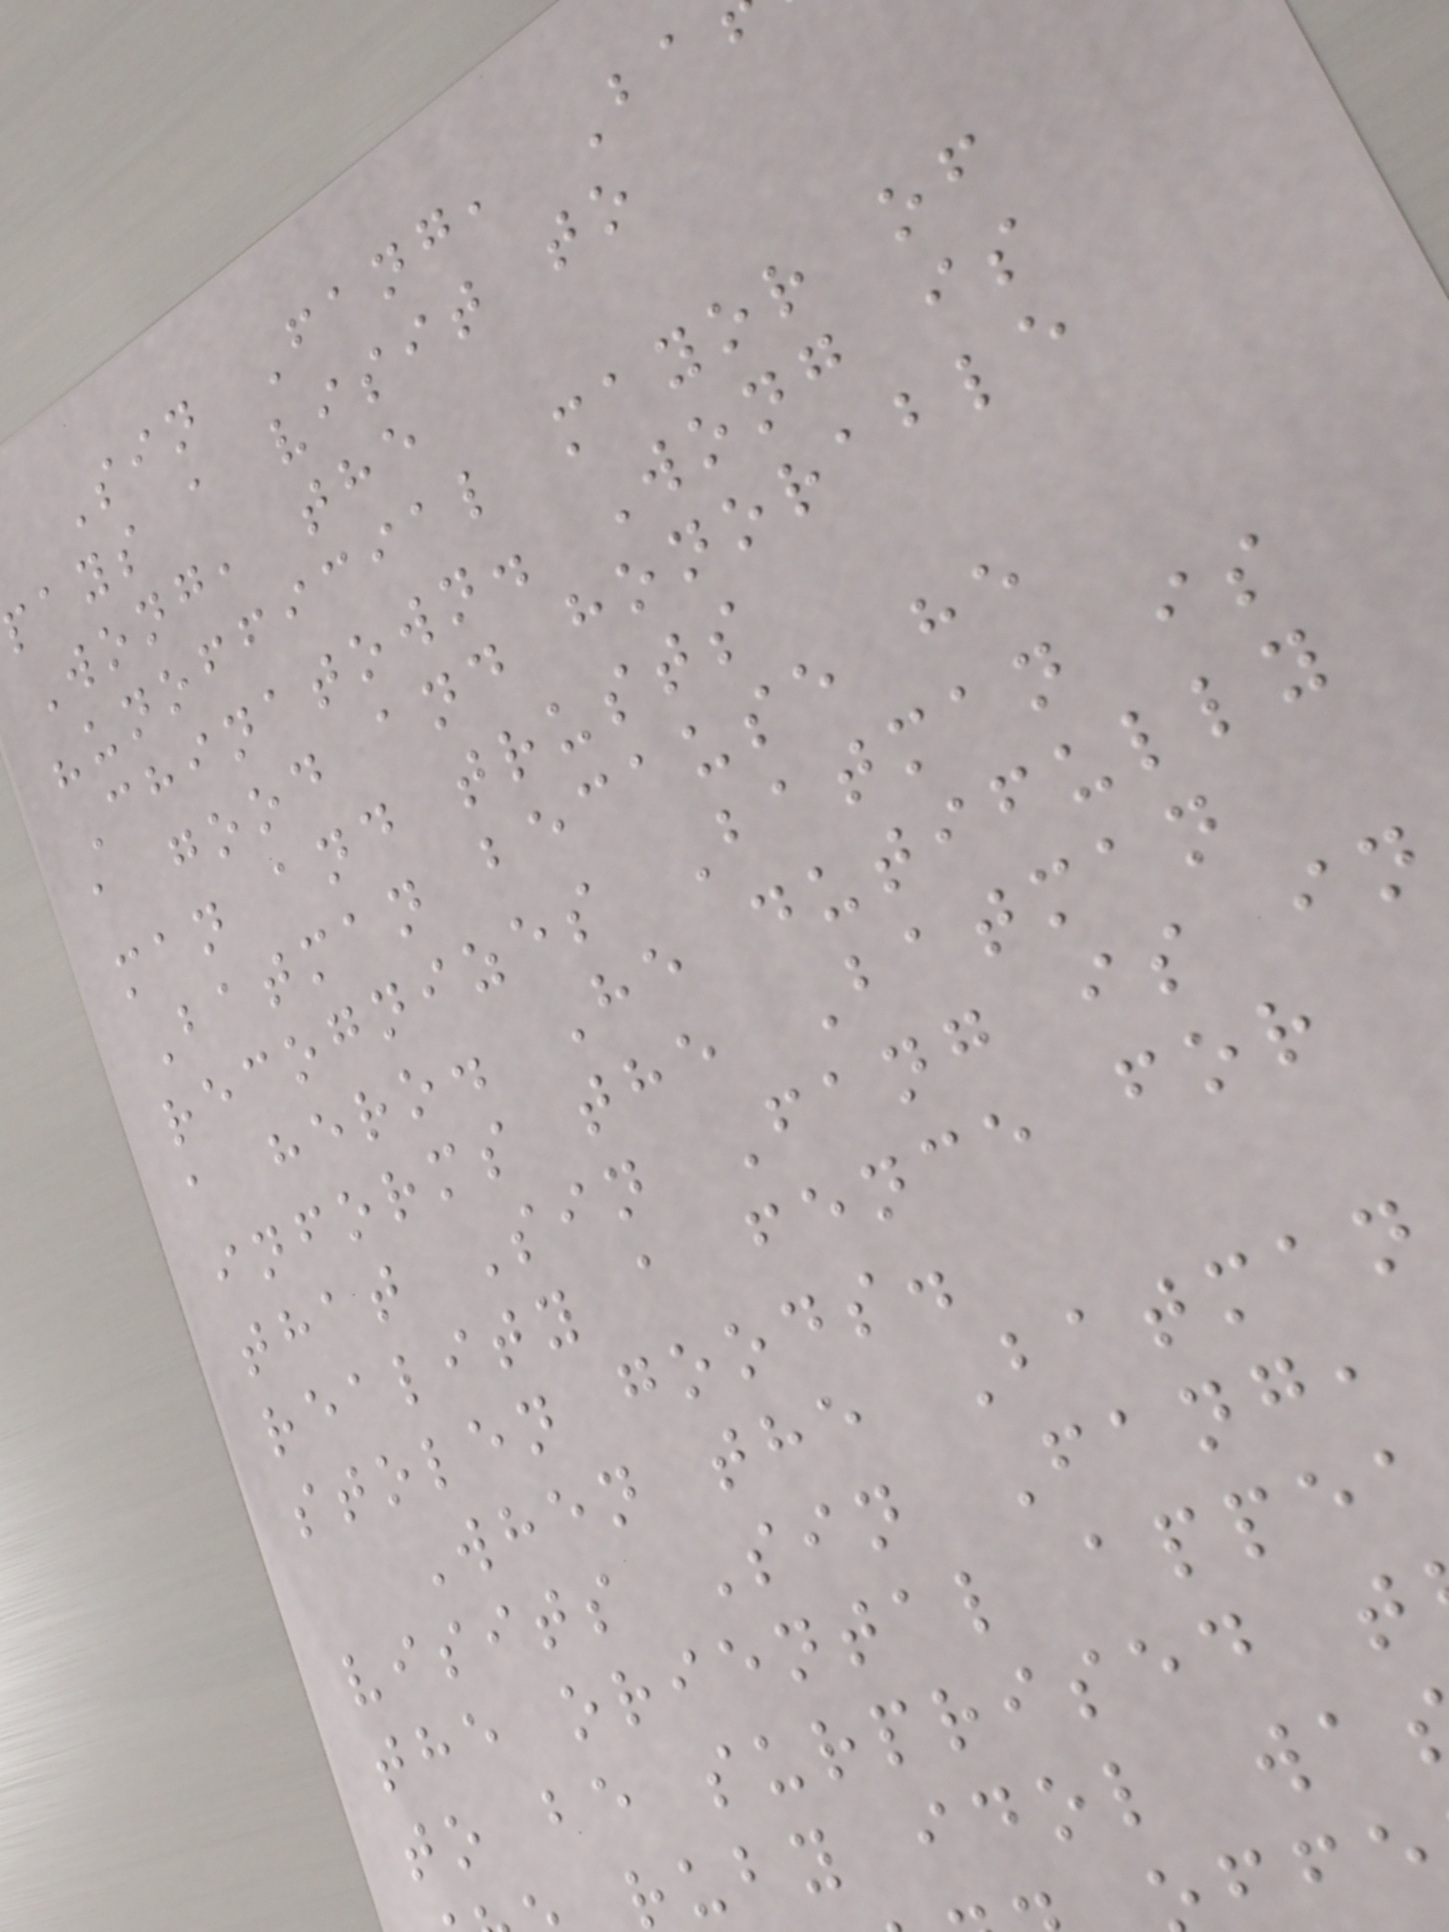Sin Fang, Ba
pays a visit to
Wong, the
"unofficial mayor of
Chinatown. Wong is
a good and honorable
man and trusts
Batman because he
recognizes Batman is
a hero. He dutifully
informs the Batman
that Sin Fang is in
reality a fence for
stolen goods.
When the Batman
visits Sin Fang,
the oriental appea
to be surprised t
ruby idol wa
